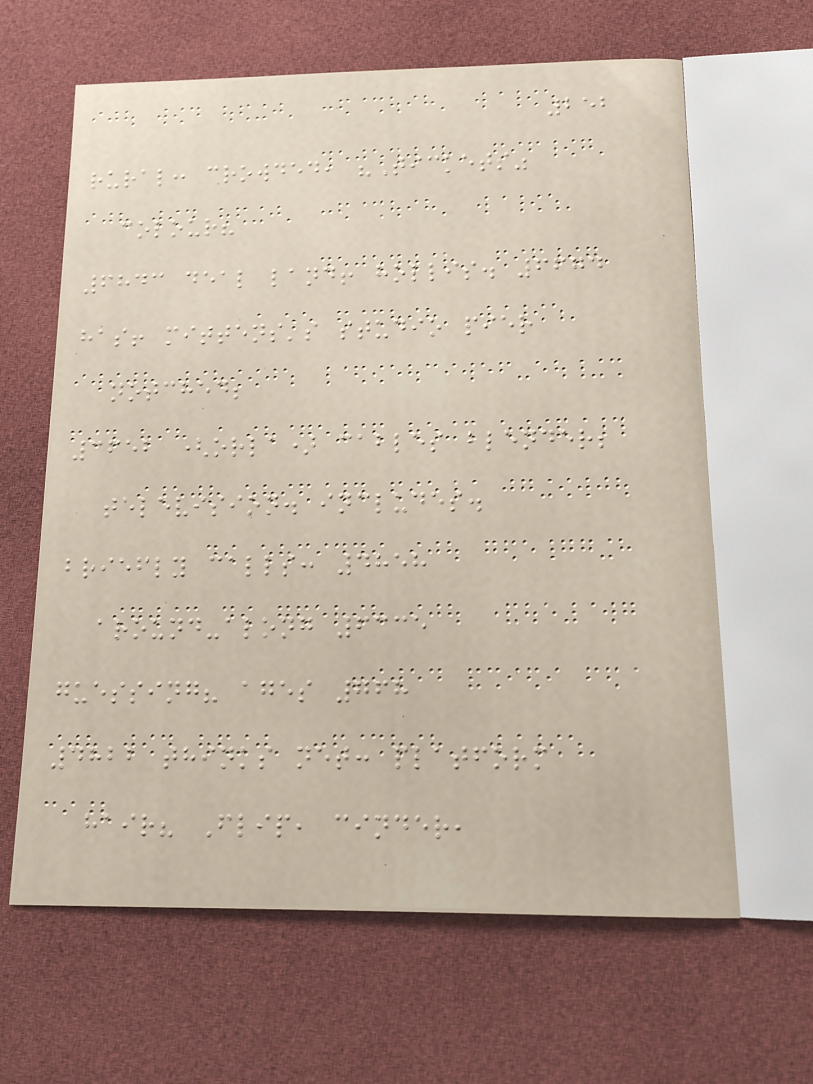252
rural: crowded, "Tickets"
colour?
6843 deal land! hollis. 6674
has! mittens's studio pier
notched;
3652 (orla) cables blender;
television. includes.
briefly calls: 4858
around-along 6335
guessing? ages 768
4822 thinks net: platform
hair? Flip, cinder,
